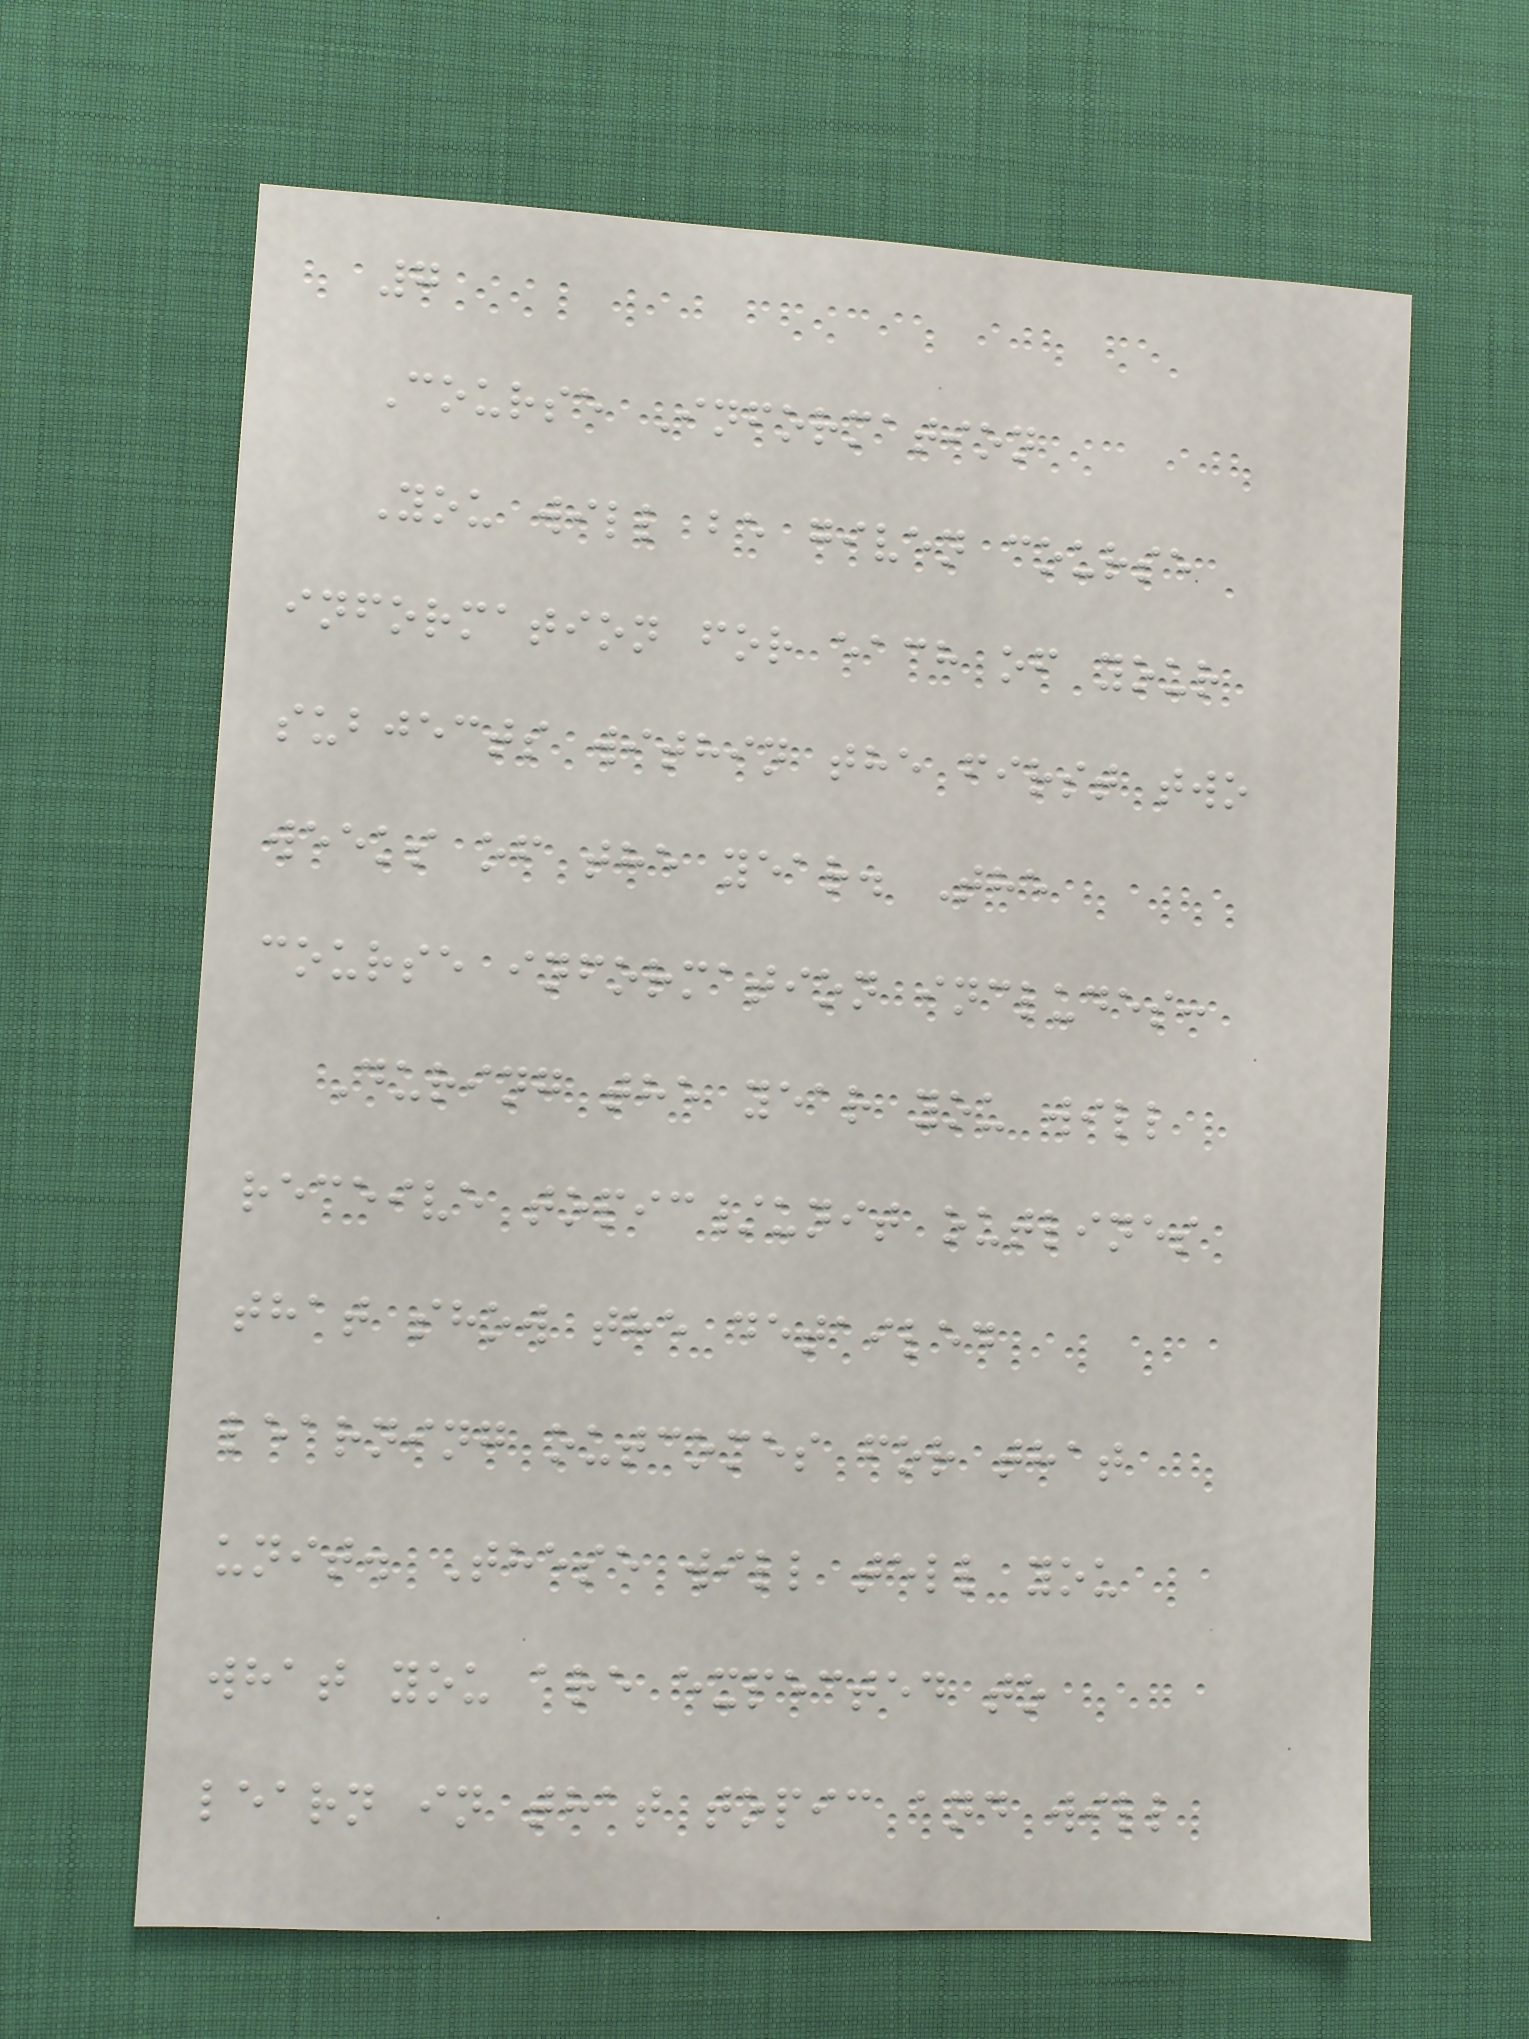7
Course Information
You will be given course
information for each of your
subjects within the first two
weeks of the year. The
course information includes:
During the year you will
receive topic/unit outlines
that show the detailed
learning outcomes for that
unit. These will tell you
what you are expected to
learn in that topic and will
